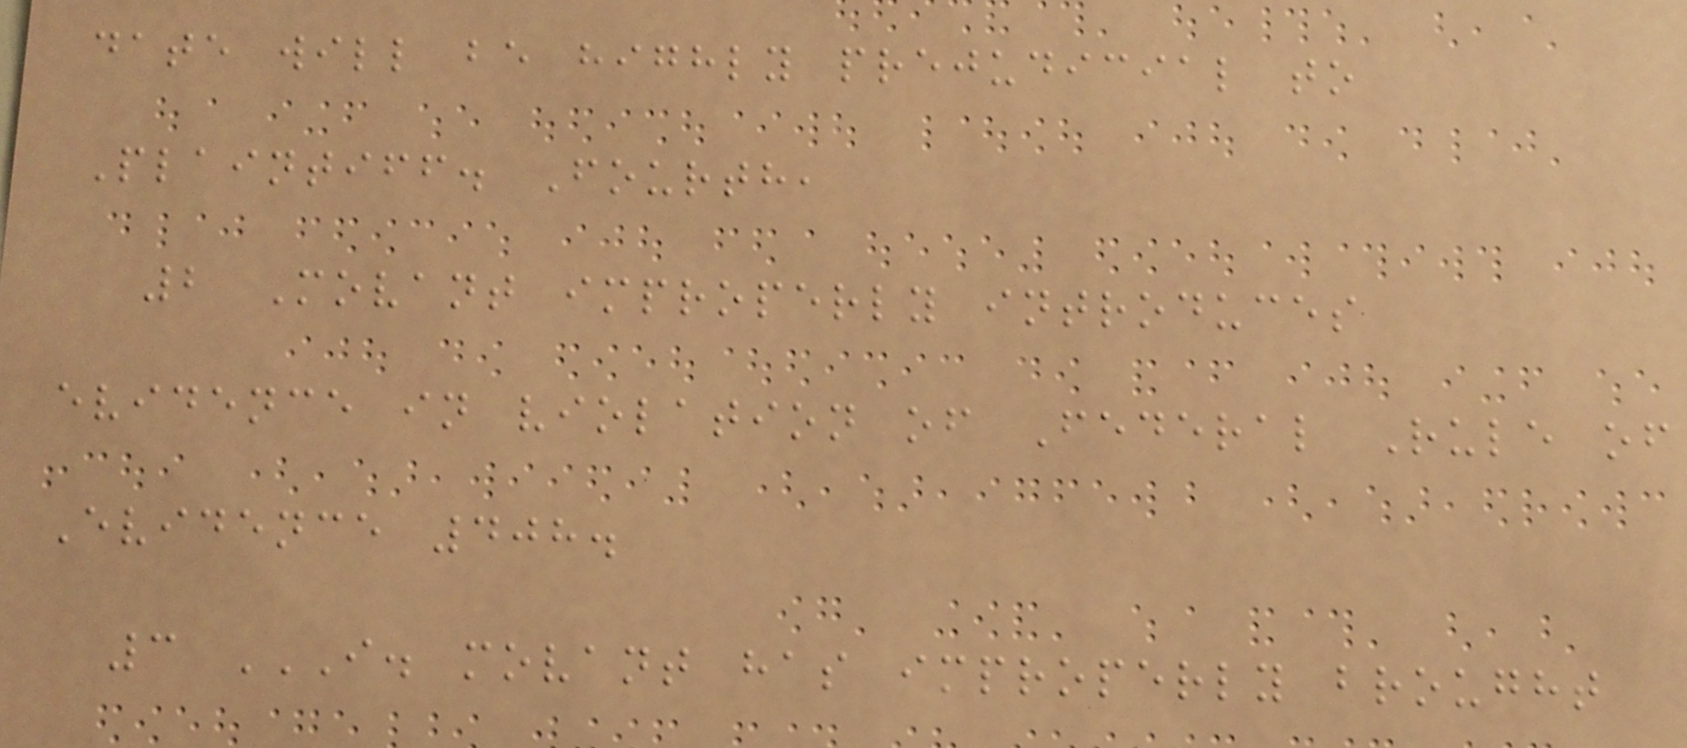date will be highly prejudicial to
Plaintiff. Fourth,
2 Movant improperly introduces
evidence in violation of Federal Rule of
Evidence 408.
3 I. MOVANT HAS IMPROPERLY BROUGHT
